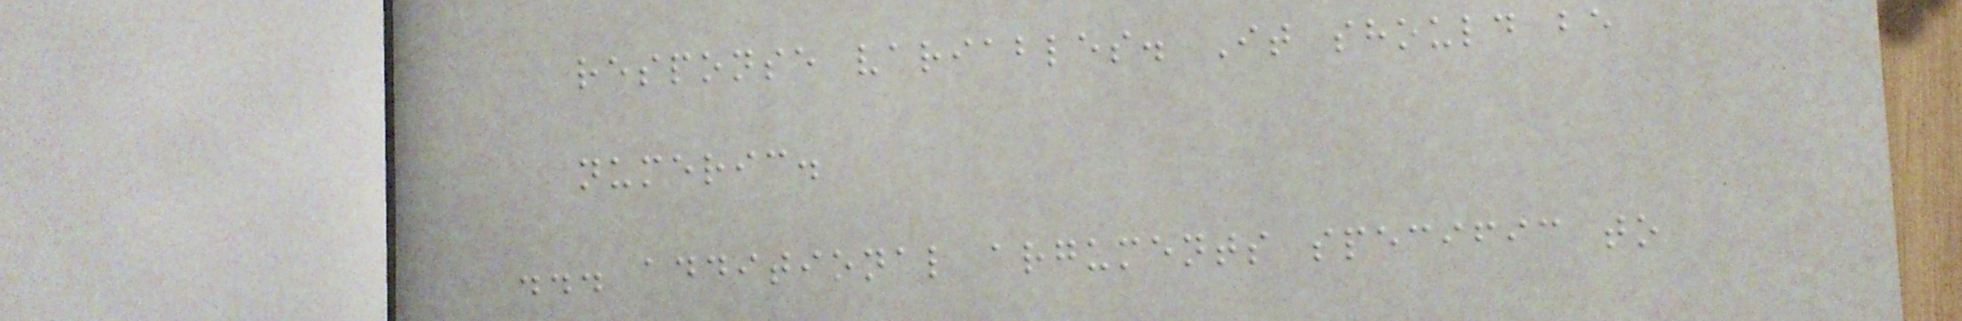response variables. It should be
numeric.
... additional arguments specific to
